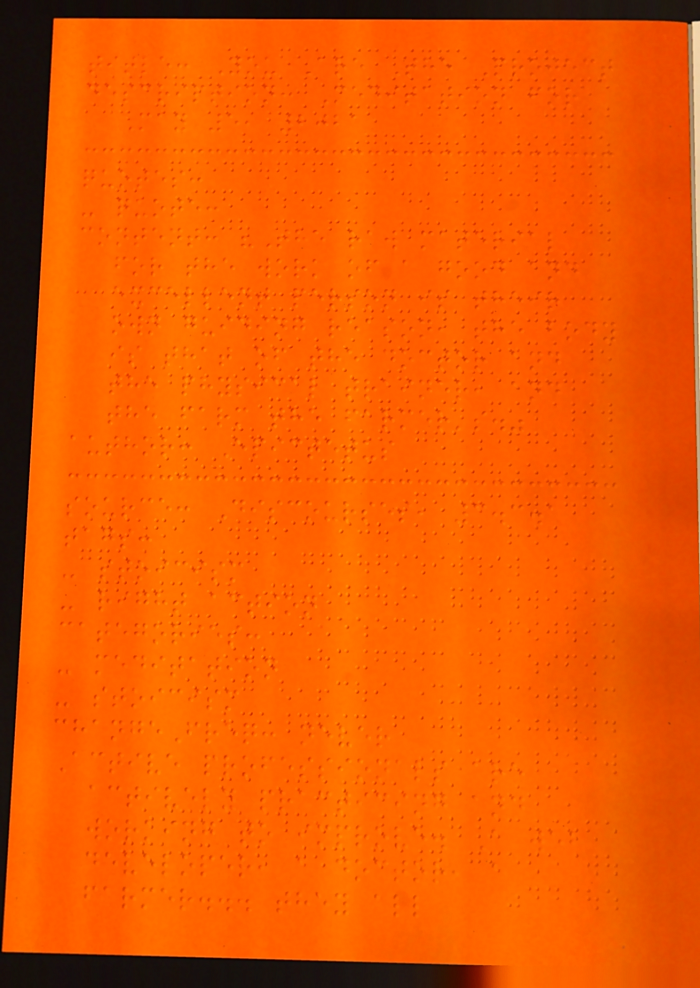title: You Are The Project
description: Meditation for
May 5, 2021
quotes:
- quote:
content: "The raw material
for the work of a good and
excellent person is their
own guiding reason, the body
is that of the doctor and
the physical trainer, and
the farm the farmer's."
author: Epictetus
source: Discourses, 3.3.1
tags:
- stoicism
- right action
categories:
- meditation
- stoicism
changeFreq: never
Active professionals are
actively practicing and
working to improve. A web
developer, a doctor, a
farmer... they all
